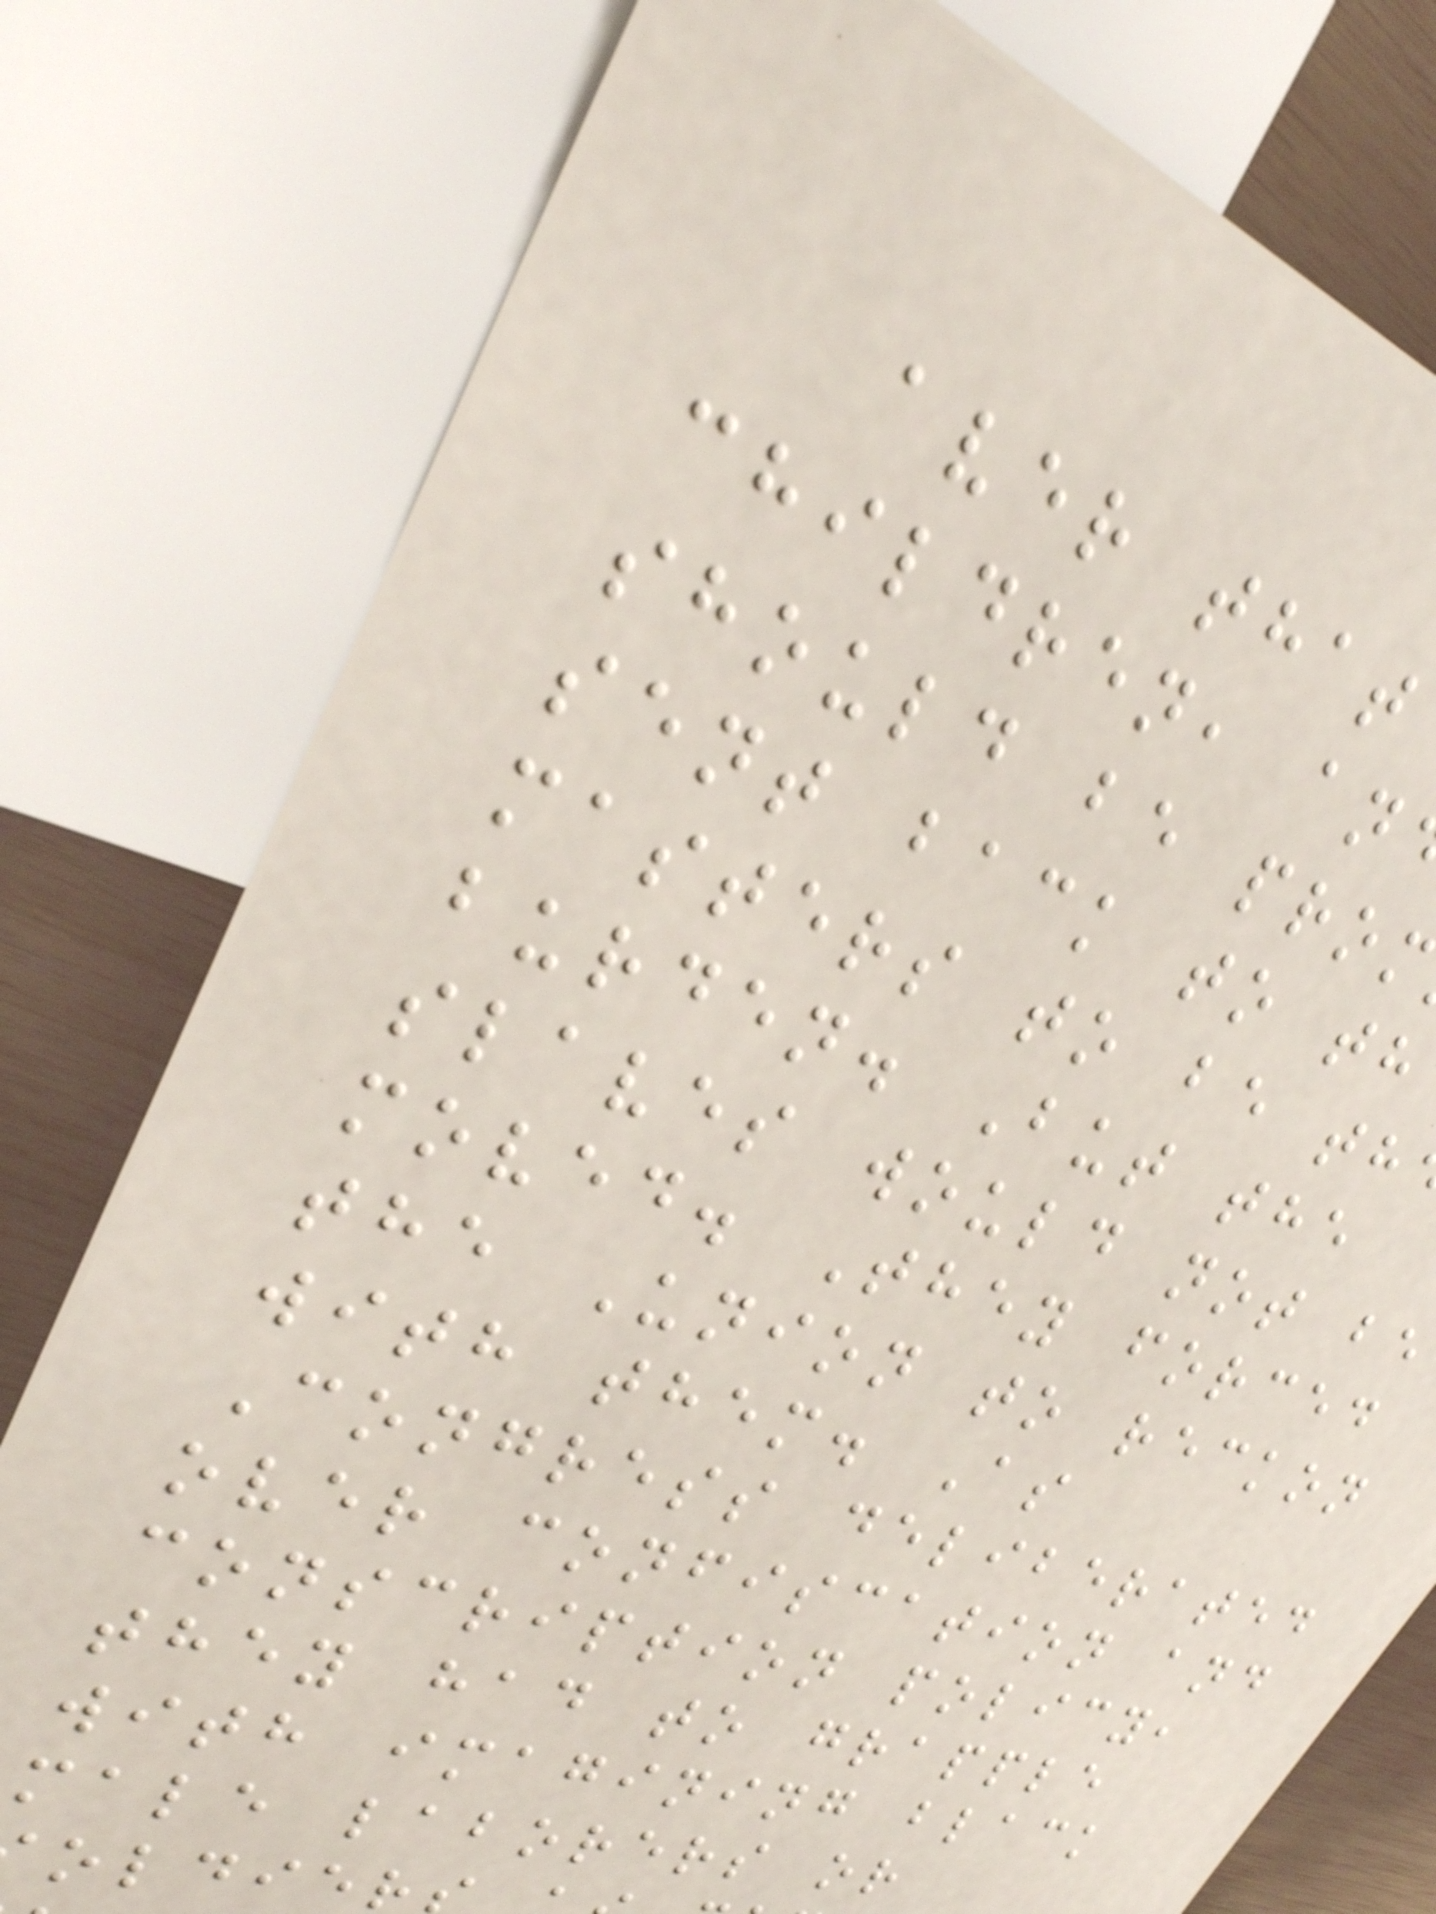aver that
children, an
should be prom
sent back to th
masters to be th
burden. But the
slaves would not be
moved. They forced
the Union to reckon
with them. As
Congress deliberated
over confiscation and
conscription policy,
they had to grapple
with imagining black
male laborers or
